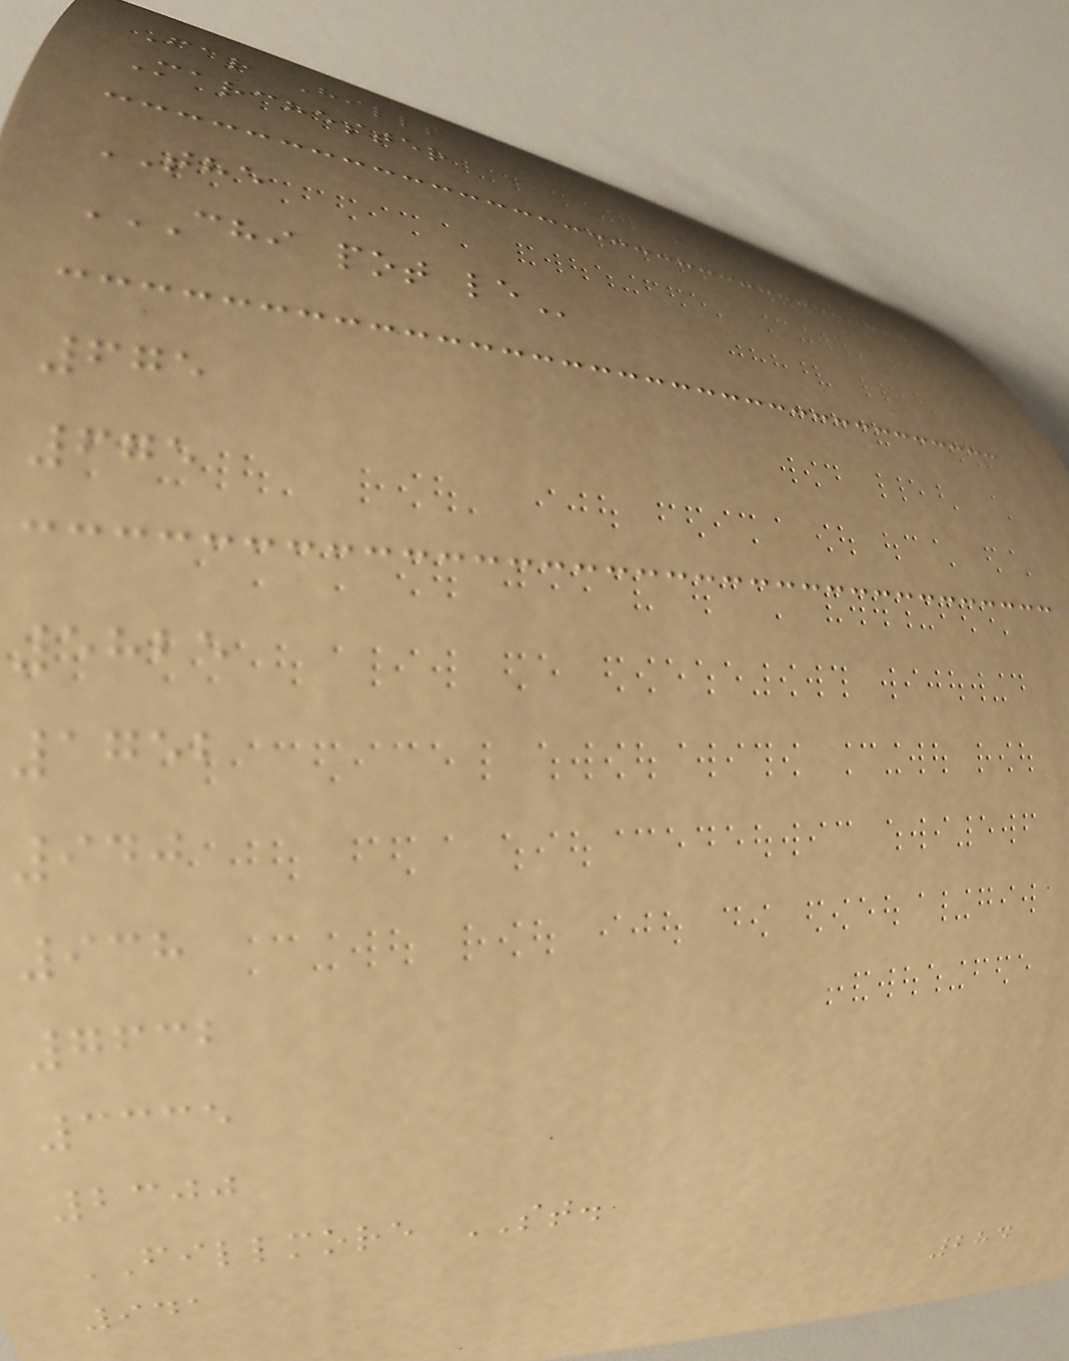Far Hills
Marchester
THE
CHI POT LE
675
675
5825
1752
940
938
7632
3335
2300
FILLMORE ST.
941
284
